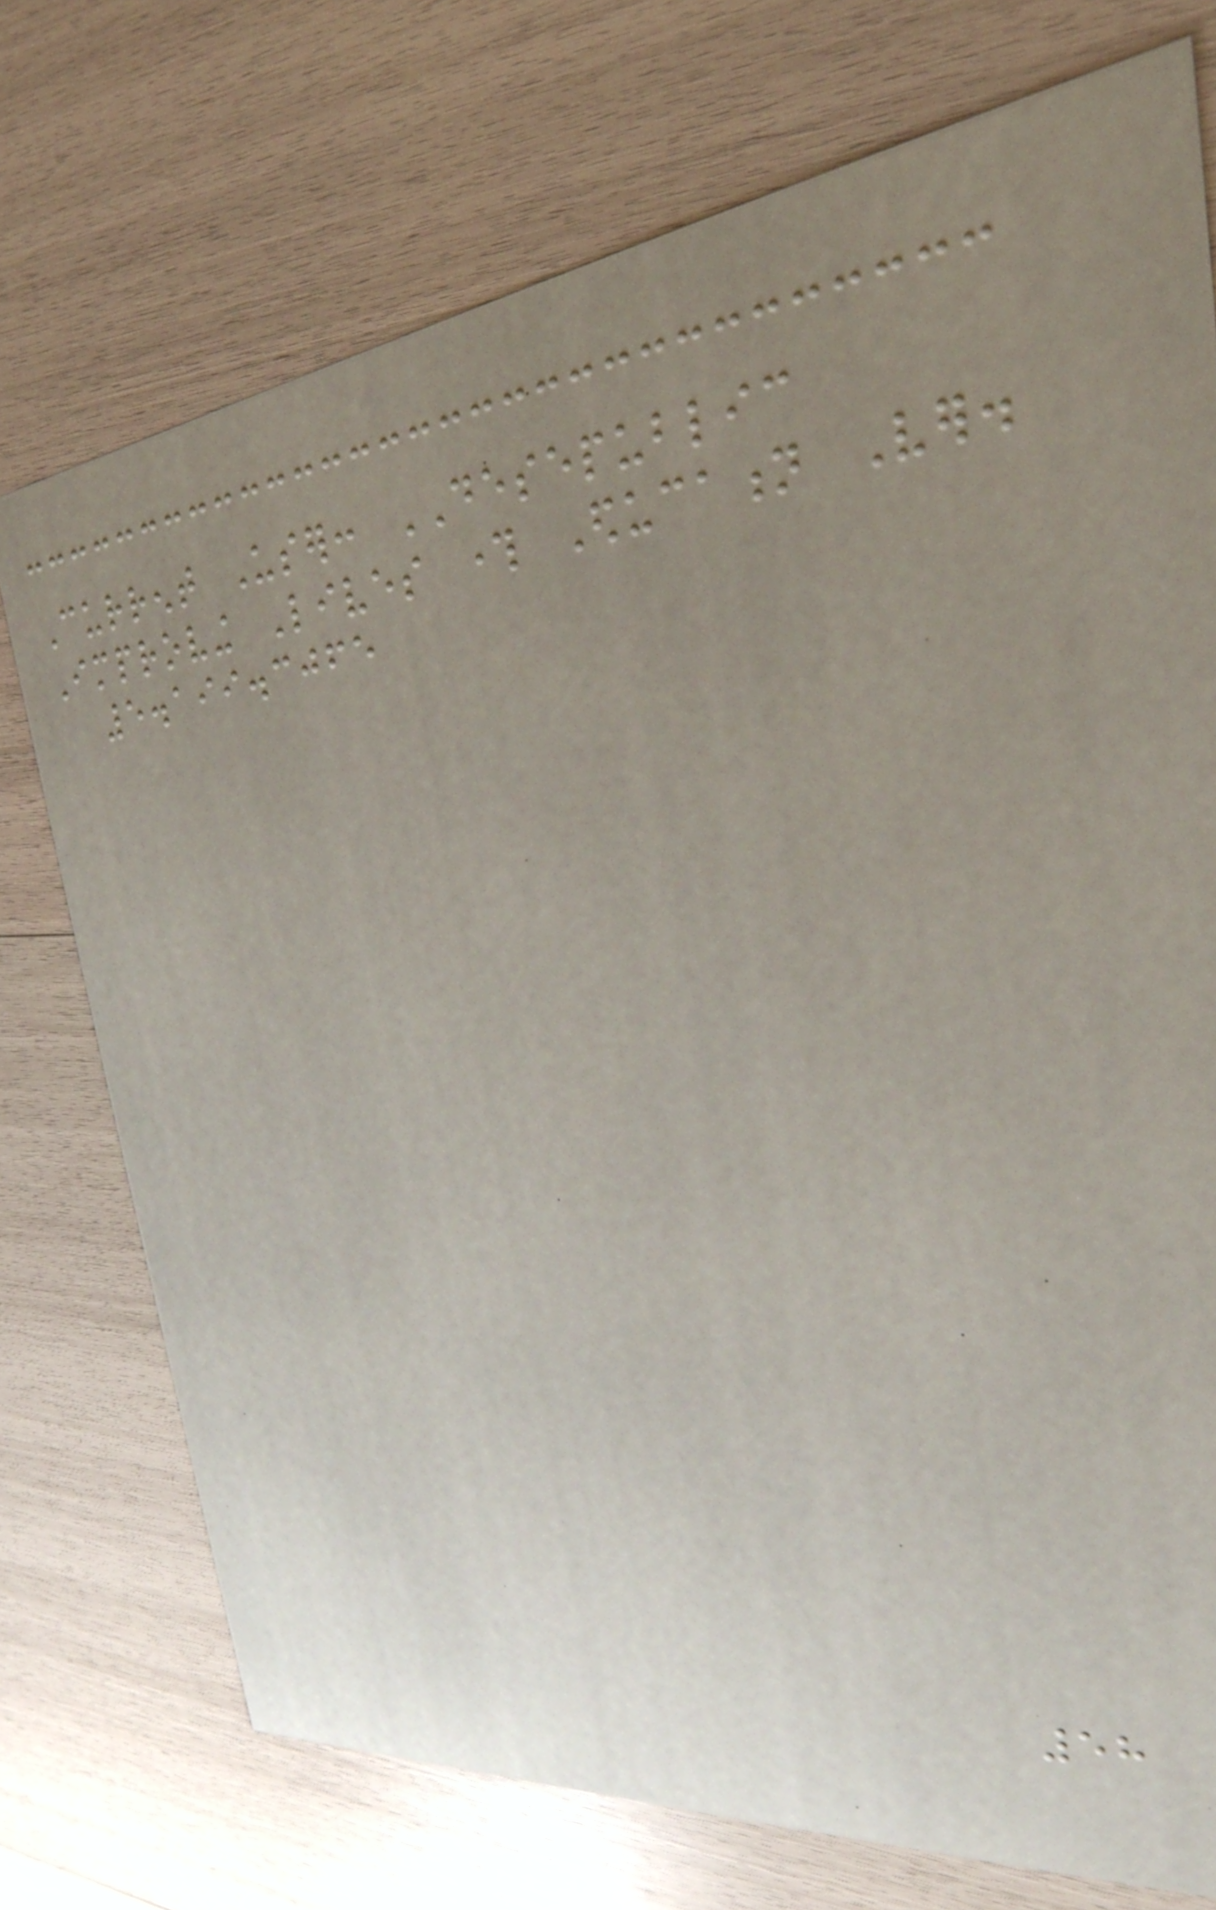Current User: DESEPUBLIC
Improving Lives through Education Ver.
5.199.3065
58
